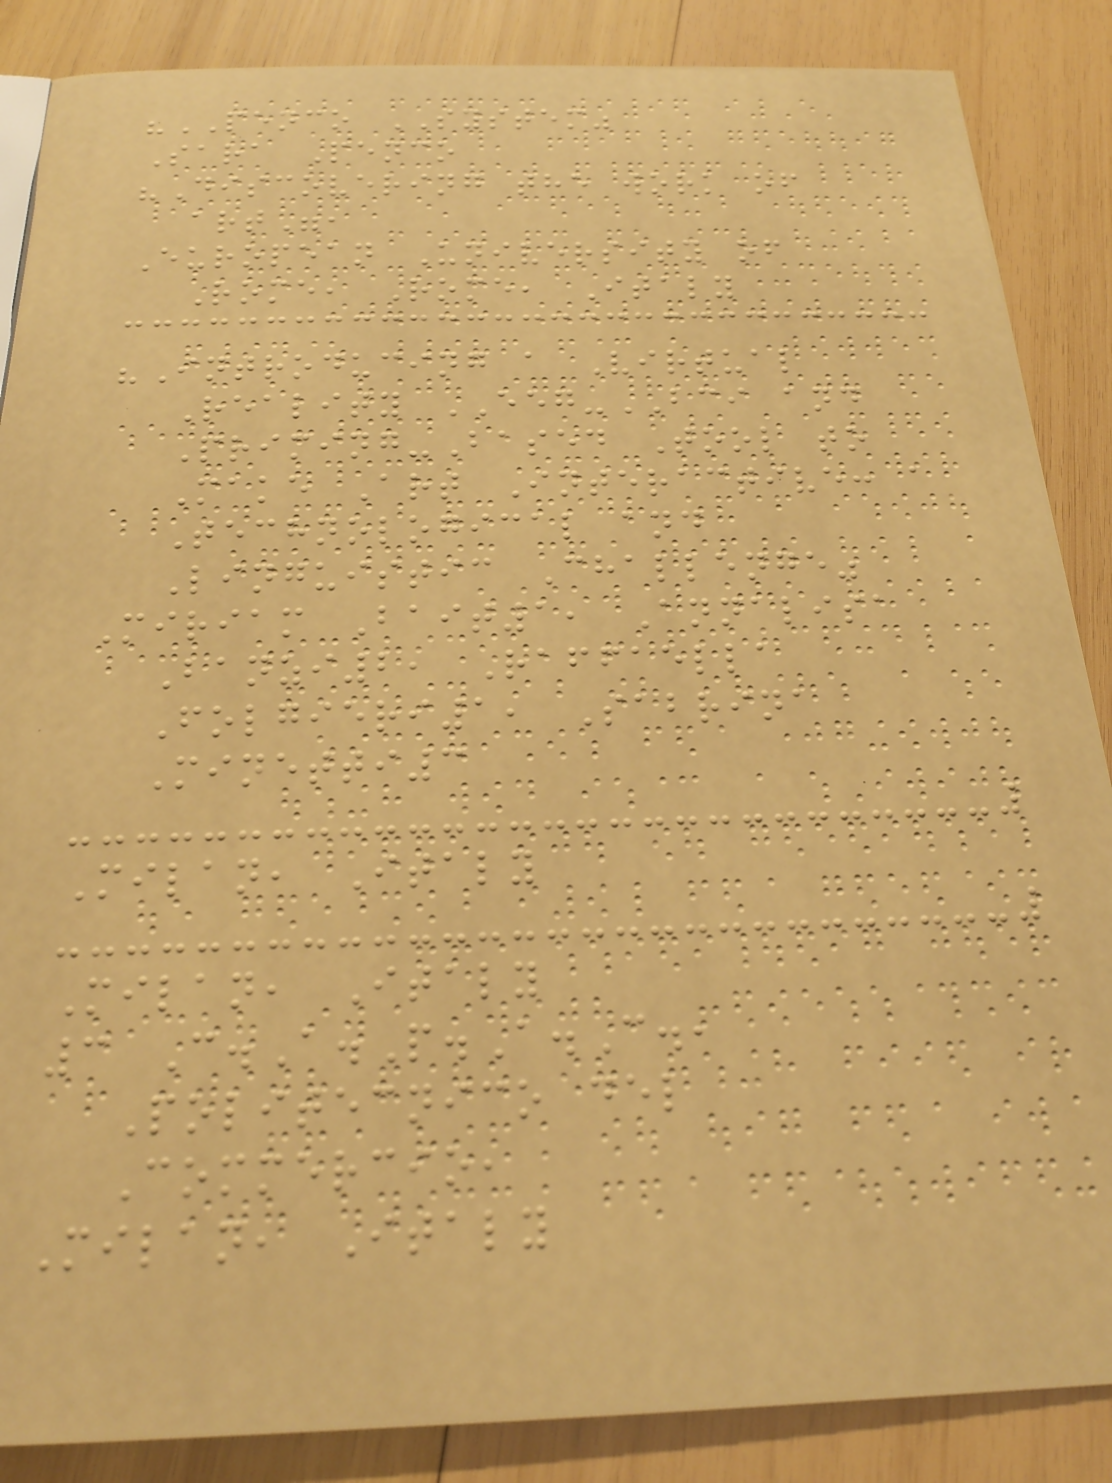"PENCO SYSTEM"
Sara Penco
"Discovering the work of
art",
European University of
Rome, Rome, Italy
"Introducing a Virtual
Reality EEG-BCI and
Priming-Based Tool to
Make Art Interactive: a
Technological and
Linguistic Challenge"
Miriam Bait1, Annalisa
Banzi2, Raffaella
Folgieri1, Sabrina
Minetti3
Milan, Italy
Milan, Italy
3 C.A.P.A.C.,
Politecnico del
Commercio,
Milan, Italy
